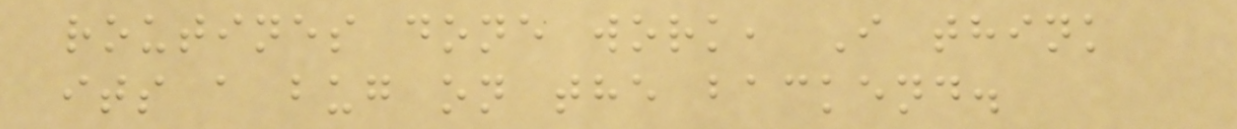routines done work, I think
its a bug on the backend.
